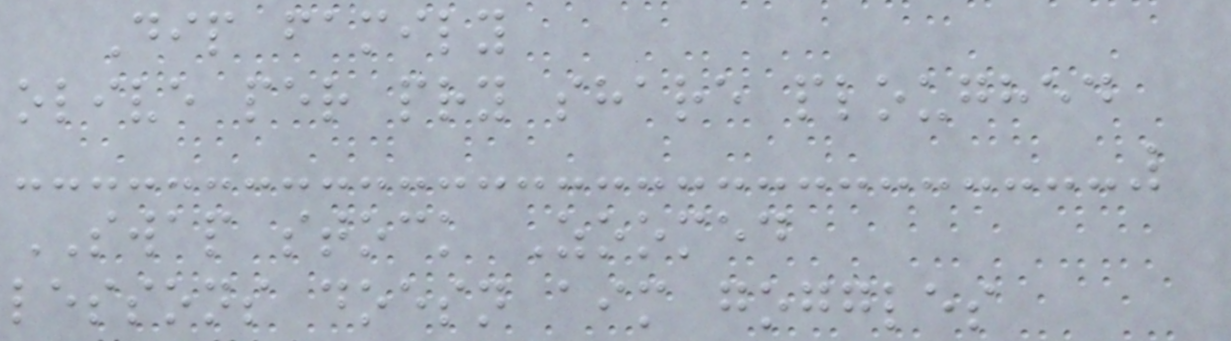Dip family
olive per pry share ploughed
SWAP stock Zoomed
lessons doesn aim goggles
